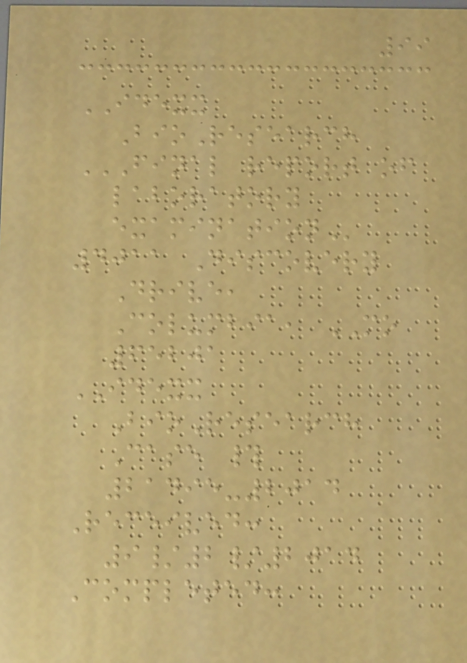99
IDEXX
BioResearch
FINAL REPORT OF
LABORATORY
EXAMINATION
4011 Discovery
Drive,
Columbia, MO
65201
IDEXX
BioResearch
Case #
21495-2014
Received:
9/2/2014
Completed:
